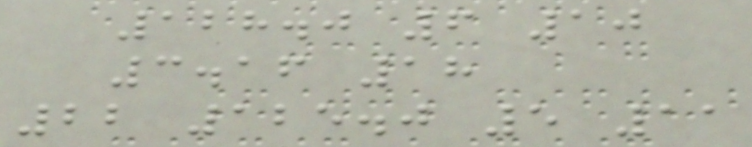128.0 6 10
3.16 18
22 125.0 5 11
